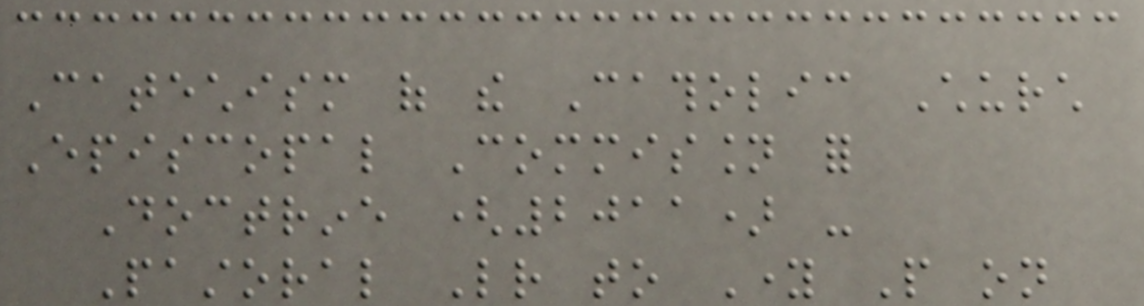Catechism of the Catholic Church
Episcopal Commission for
Doctrine (2011) -
Pastoral Letter to Young People on
